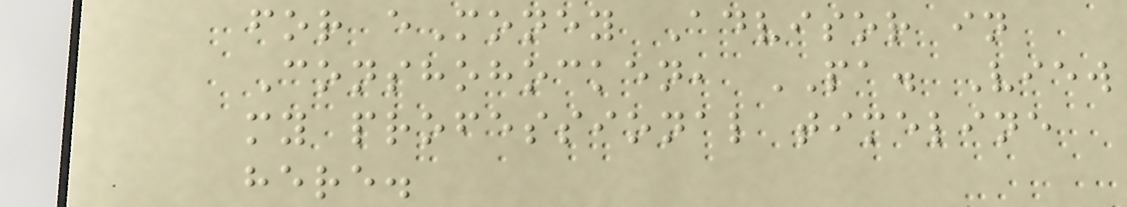for eMoney Advisor in
Conshohocken, PA. View
my professional timeline
here.
